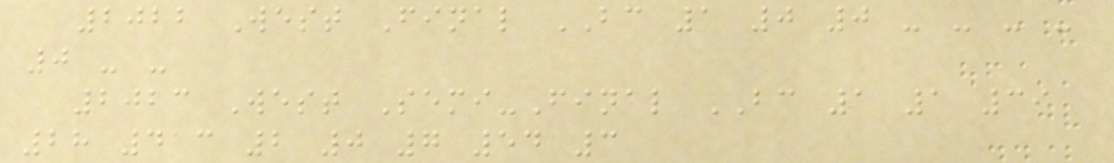2022 West Final BC 1 0 0 - - - -
0 - -
2023 West Semi-Final BC 1 1 39
28 413 2 0 7 54 3
